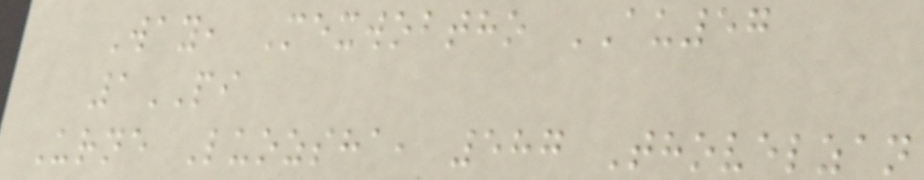Way, Mexwobtho AU57
1PI
Urne Luozsha, 587 Thovelzan
